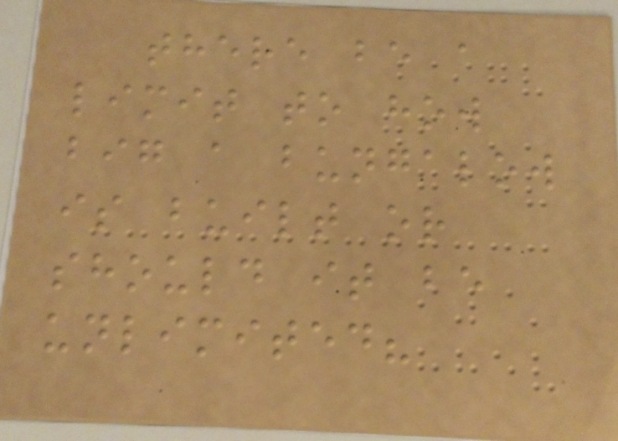there be a
limit to how
big a bungalow
is built or
should it be
unlimited?
